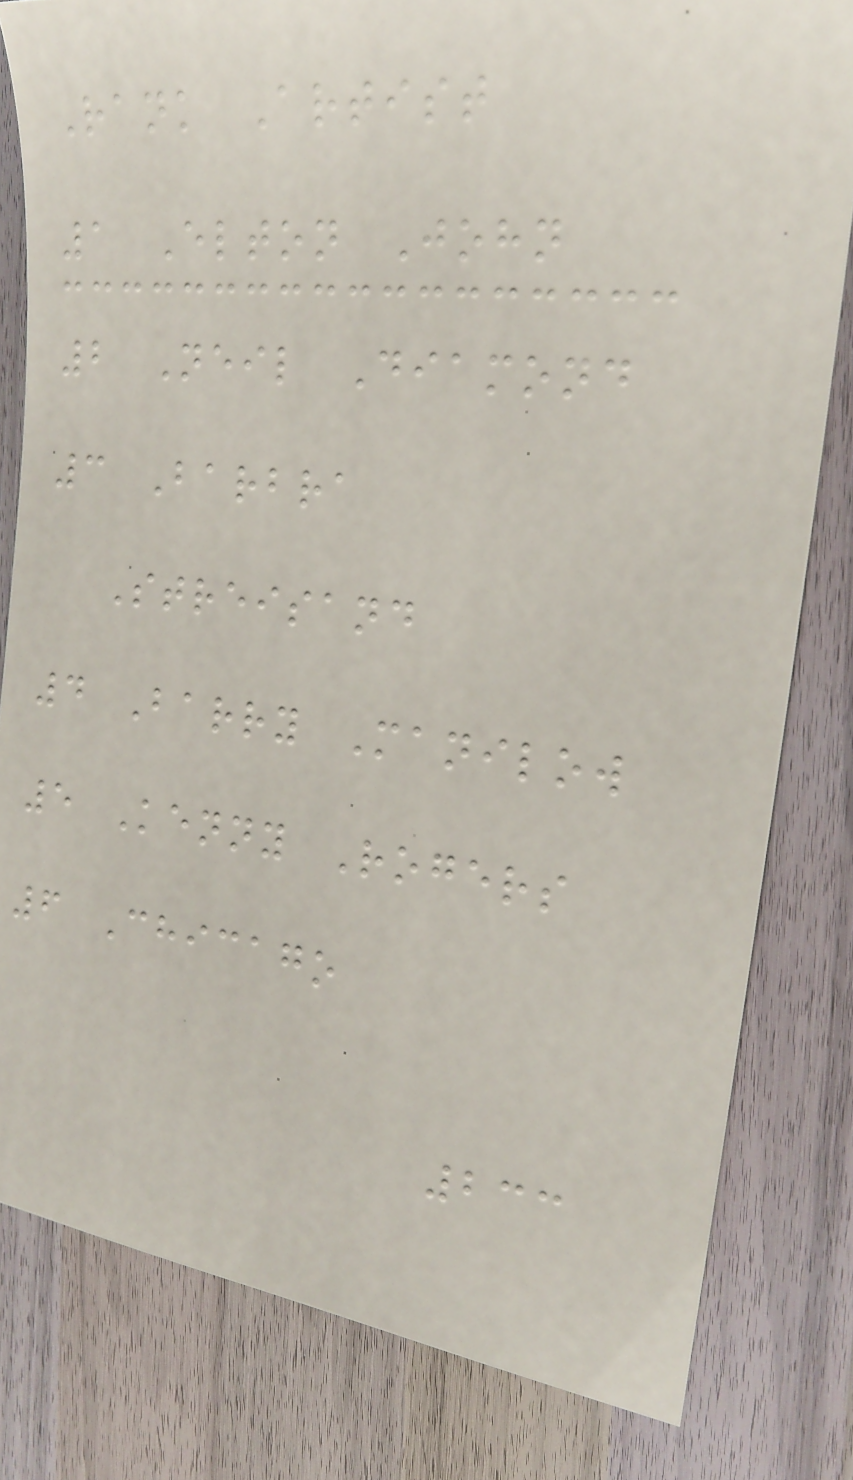Rank Artist
1 Elton John
2 Neil Diamond
3 Barbra
Streisand
4 Barry Manilow
5 Kenny Rogers
6 Chicago
233
